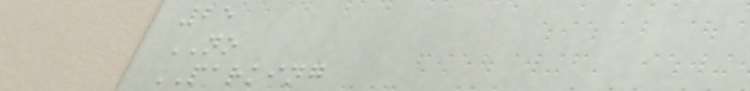25
NO
PARKING
